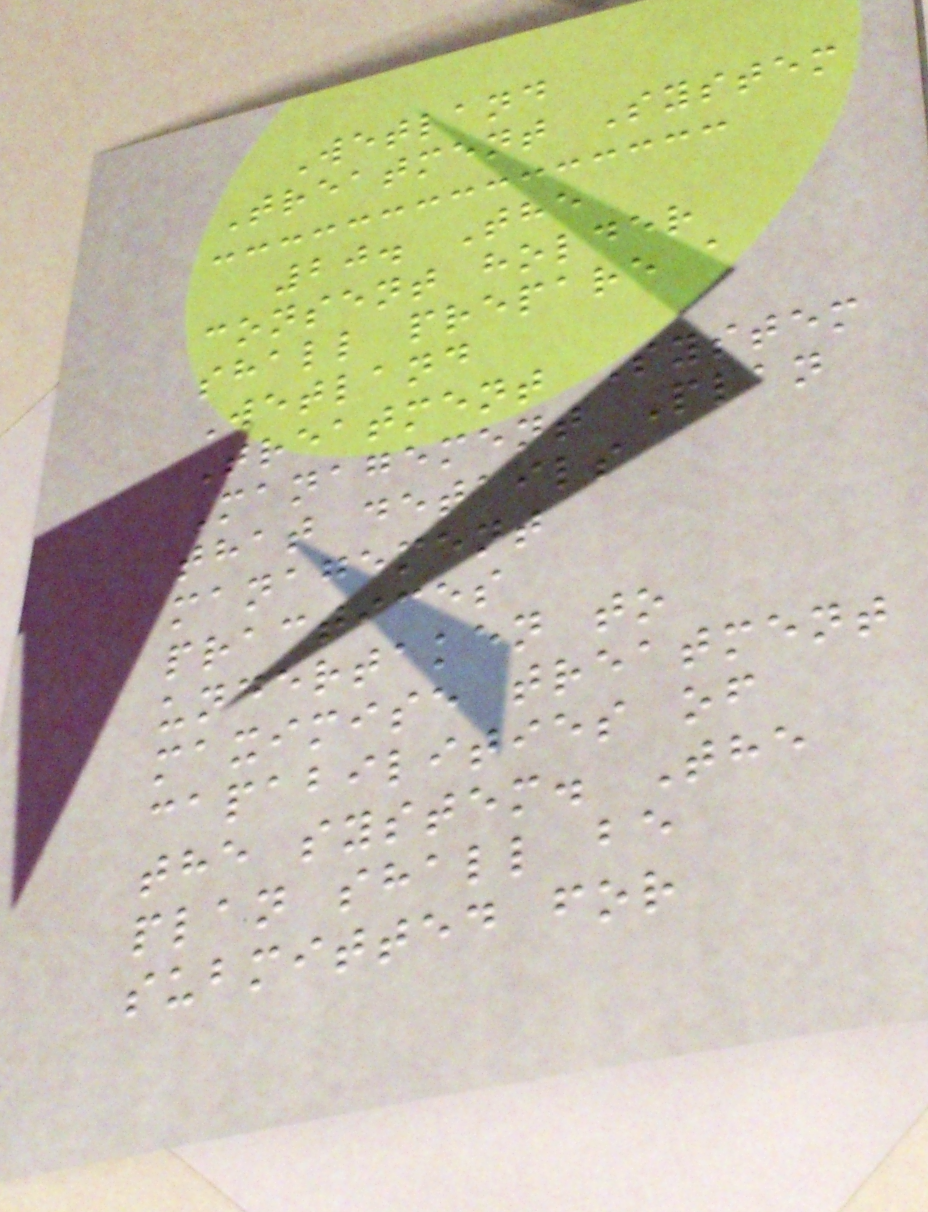Wetland
Treatment System
20. The
consent holder
shall prepare a
Wetland
Treatment System
Management Plan
that details
management
practices
undertaken to
maximise treatment
capabilities of
the system. The
plan shall be
submitted for
